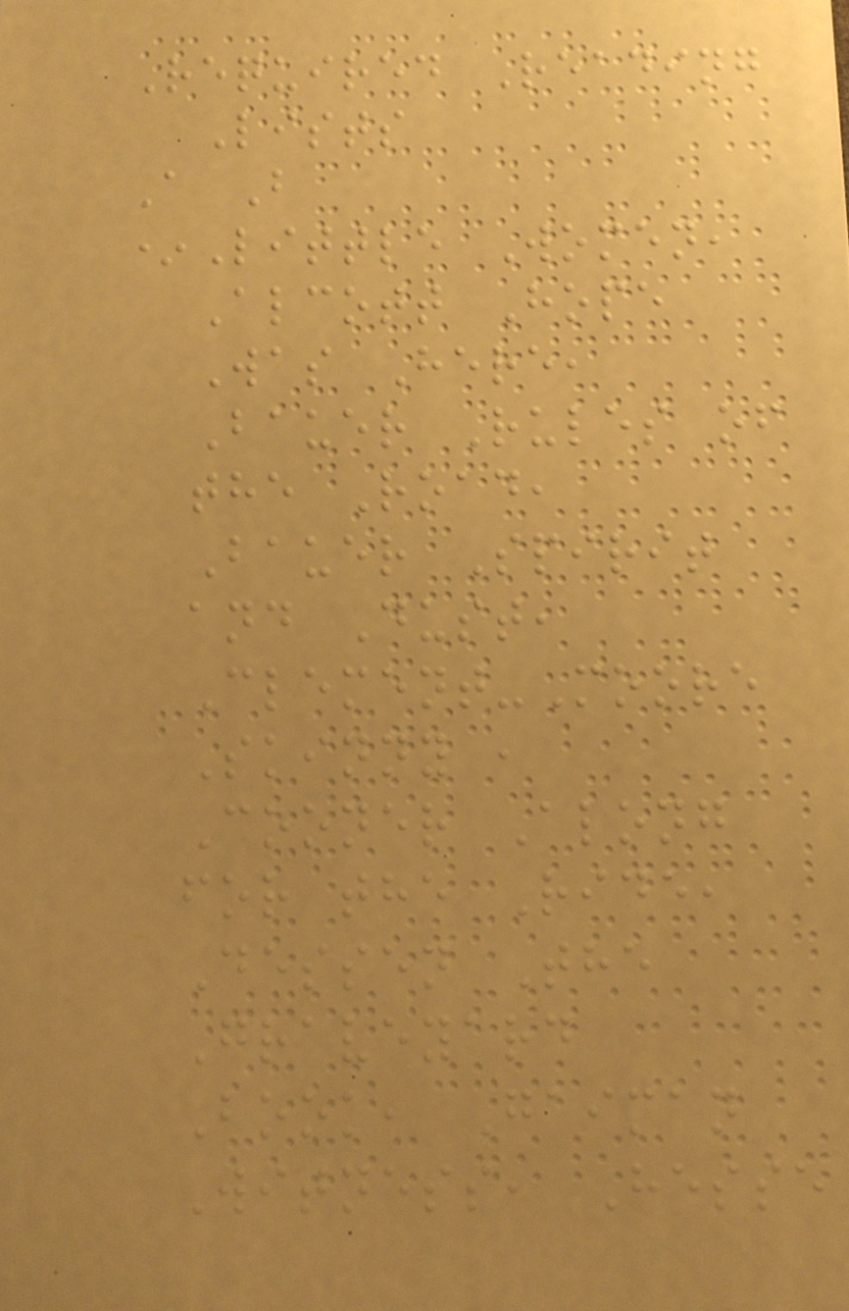Required Reading
Lists
A B
*Little Women,
Alcott Hope
Was Here,
Bauer Rules of
the Road,
Bauer Spirit
and Dust,
Clement-Moore
Skinny ,
Cooner Along
for the Ride,
Dessen The
Graveyard
Book, Gaiman
Witness, Hesse
